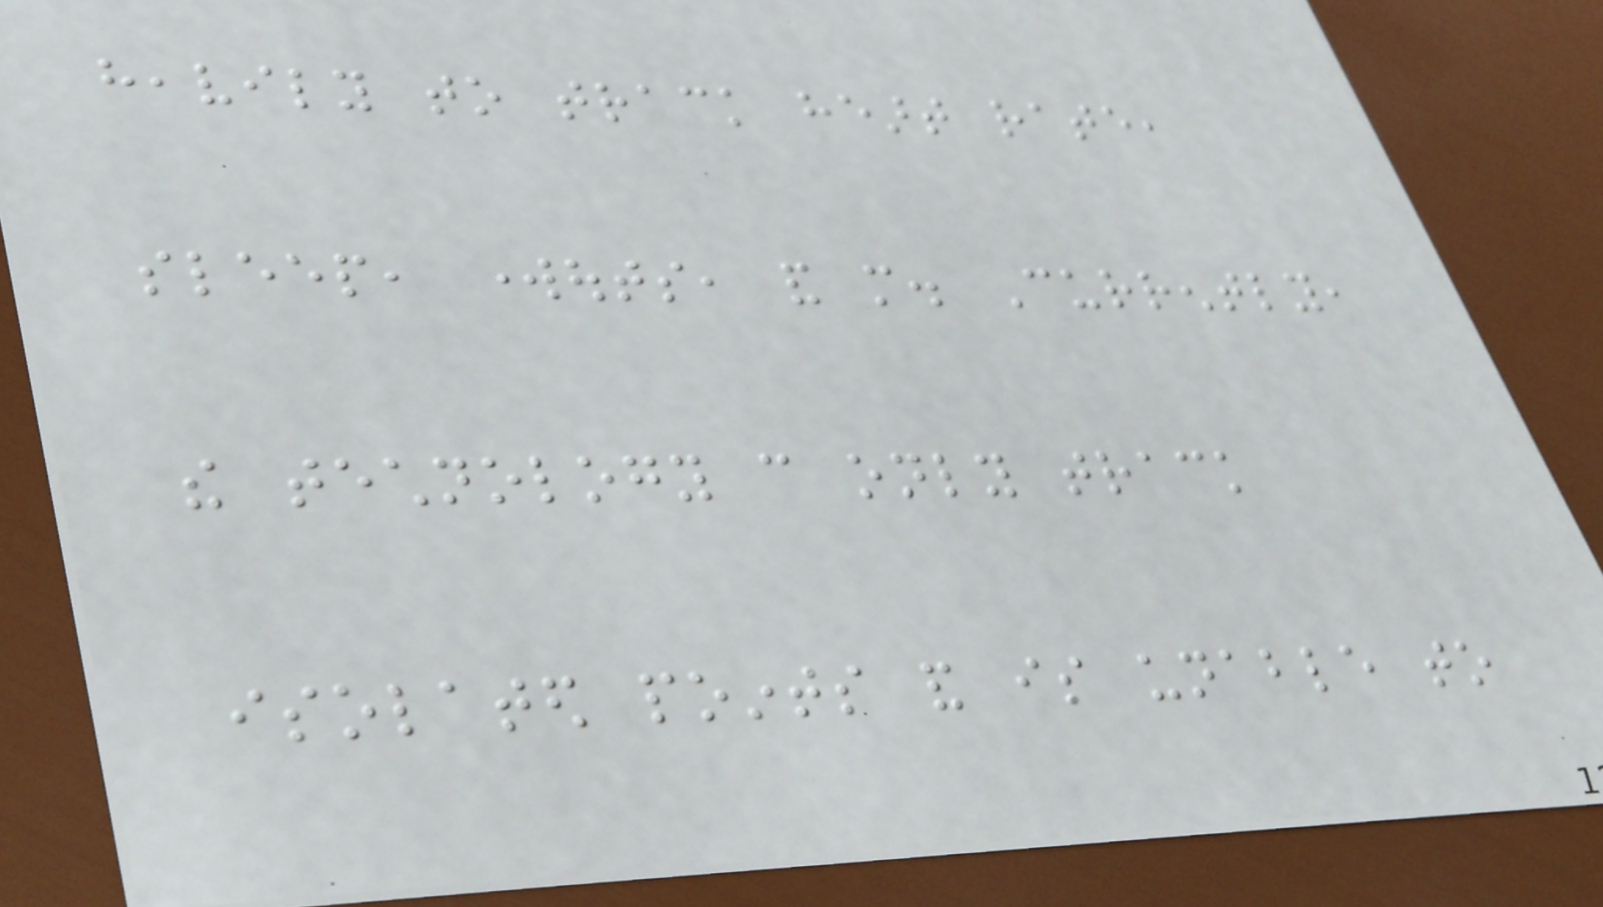heavily to track heart rate,
sleep, workouts, and more. Currently,
the technology can only track
isolated points and is unable to
